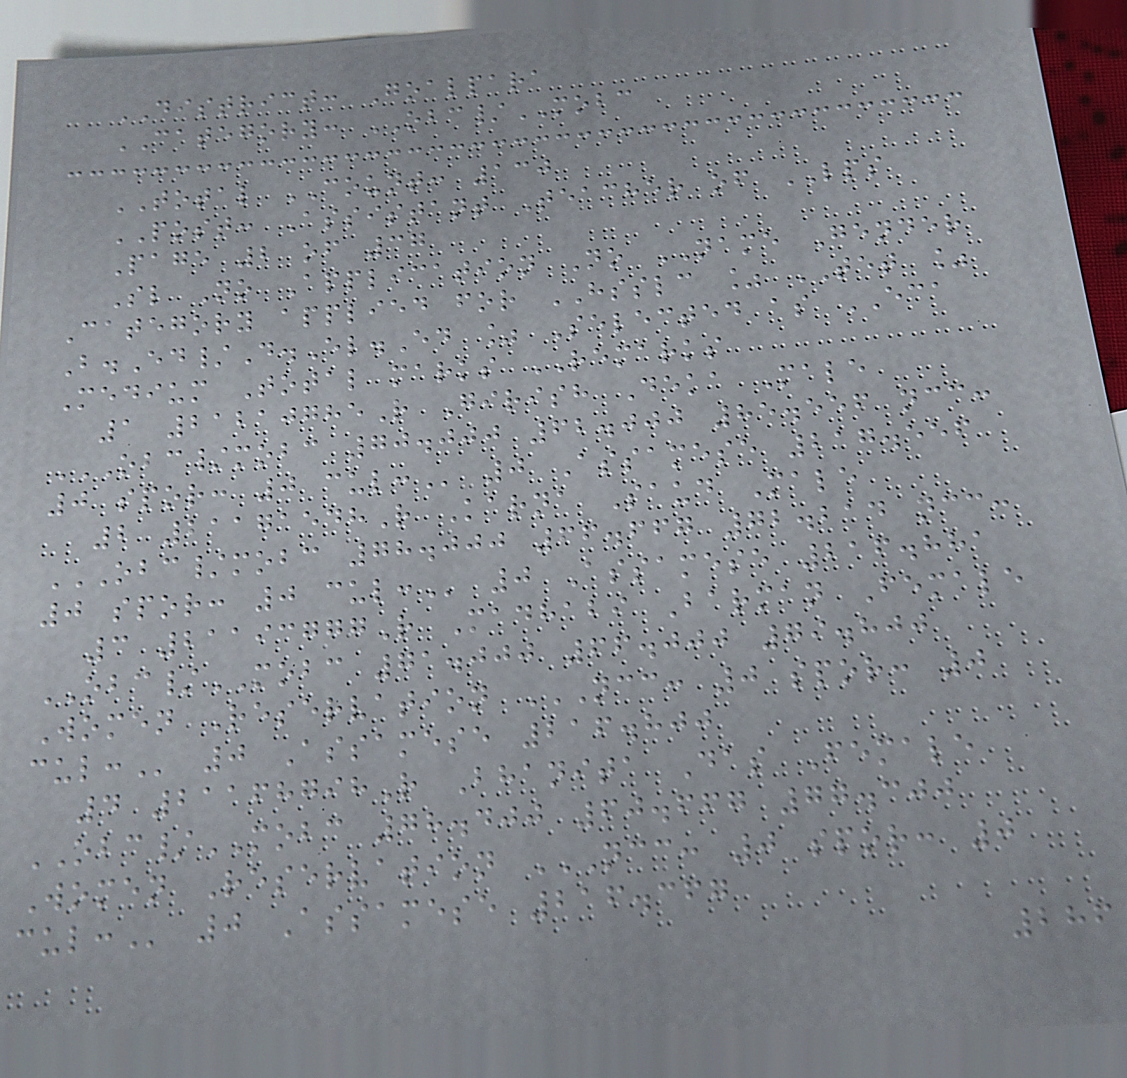DISTRICT: Goalpara
CATEGORY: OBC/MOBC
TOTAL COUNT: 130
POST: Assistant Teacher of LPS
Page 2 of 37
Sl No Application No NAME Gender
Category applied for HSSLC % TET %
B.Ed/D.El.Ed % Selected as ECA
Medium Total marks REMARKS
1 21210785R Girish Deka Male
OBC/MOBC 70.000 62.000 85.556 NCC:
0 SPOR: 0 CUL: 0 Assamese 217.556
2 21171548R Karna Saud Male
OBC/MOBC 78.000 66.667 72.214 NCC:
0 SPOR: 0 CUL: 0 Assamese 216.881
3 21193777R Madhabi Barman Female
OBC/MOBC 71.000 66.000 79.800
Women Reservation NCC: 0 SPOR: 0
CUL: 0 Assamese 216.800
4 21168798R Bhanita Das Female
OBC/MOBC 78.400 60.667 77.300
Women Reservation NCC: 0 SPOR: 0
CUL: 0 Assamese 216.367
286
